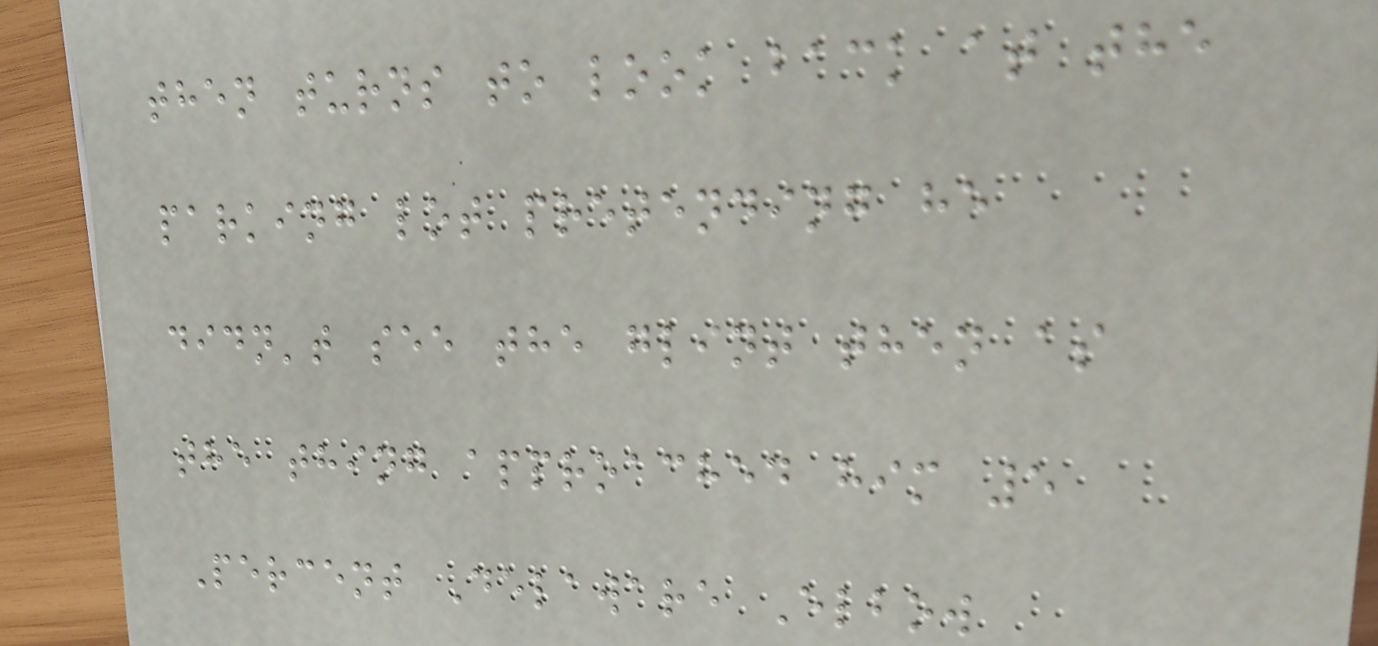then turns to look back at the
parking lot pretending he
didn't see the glint then as
the thing approached him 5
Percent Delaware Elbow
